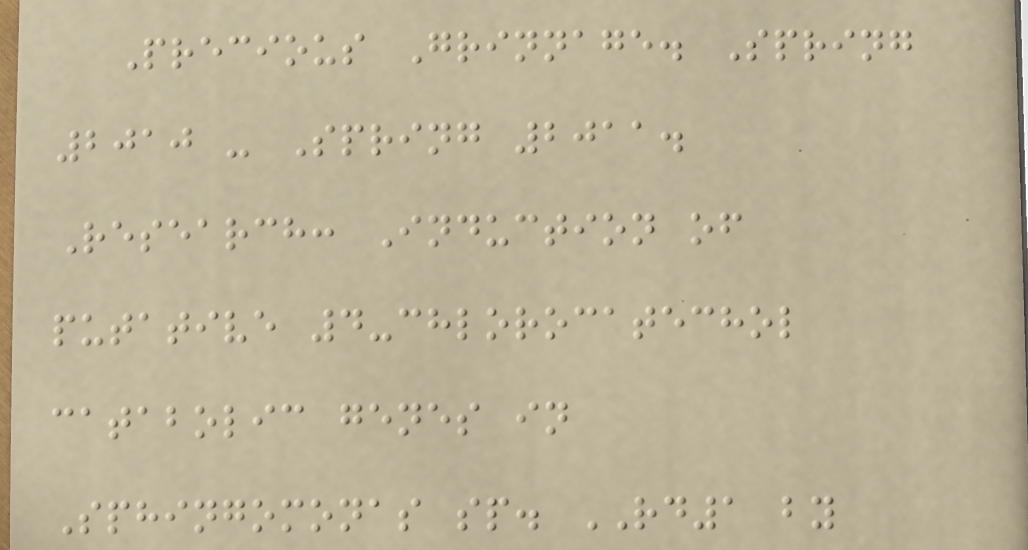Precious Grinnage. Spring
2010 - Spring 2011.
Research: Induction of
putative 4-chlorocatechol
catabolic genes in
Sphingomonas sp. RD1 by
